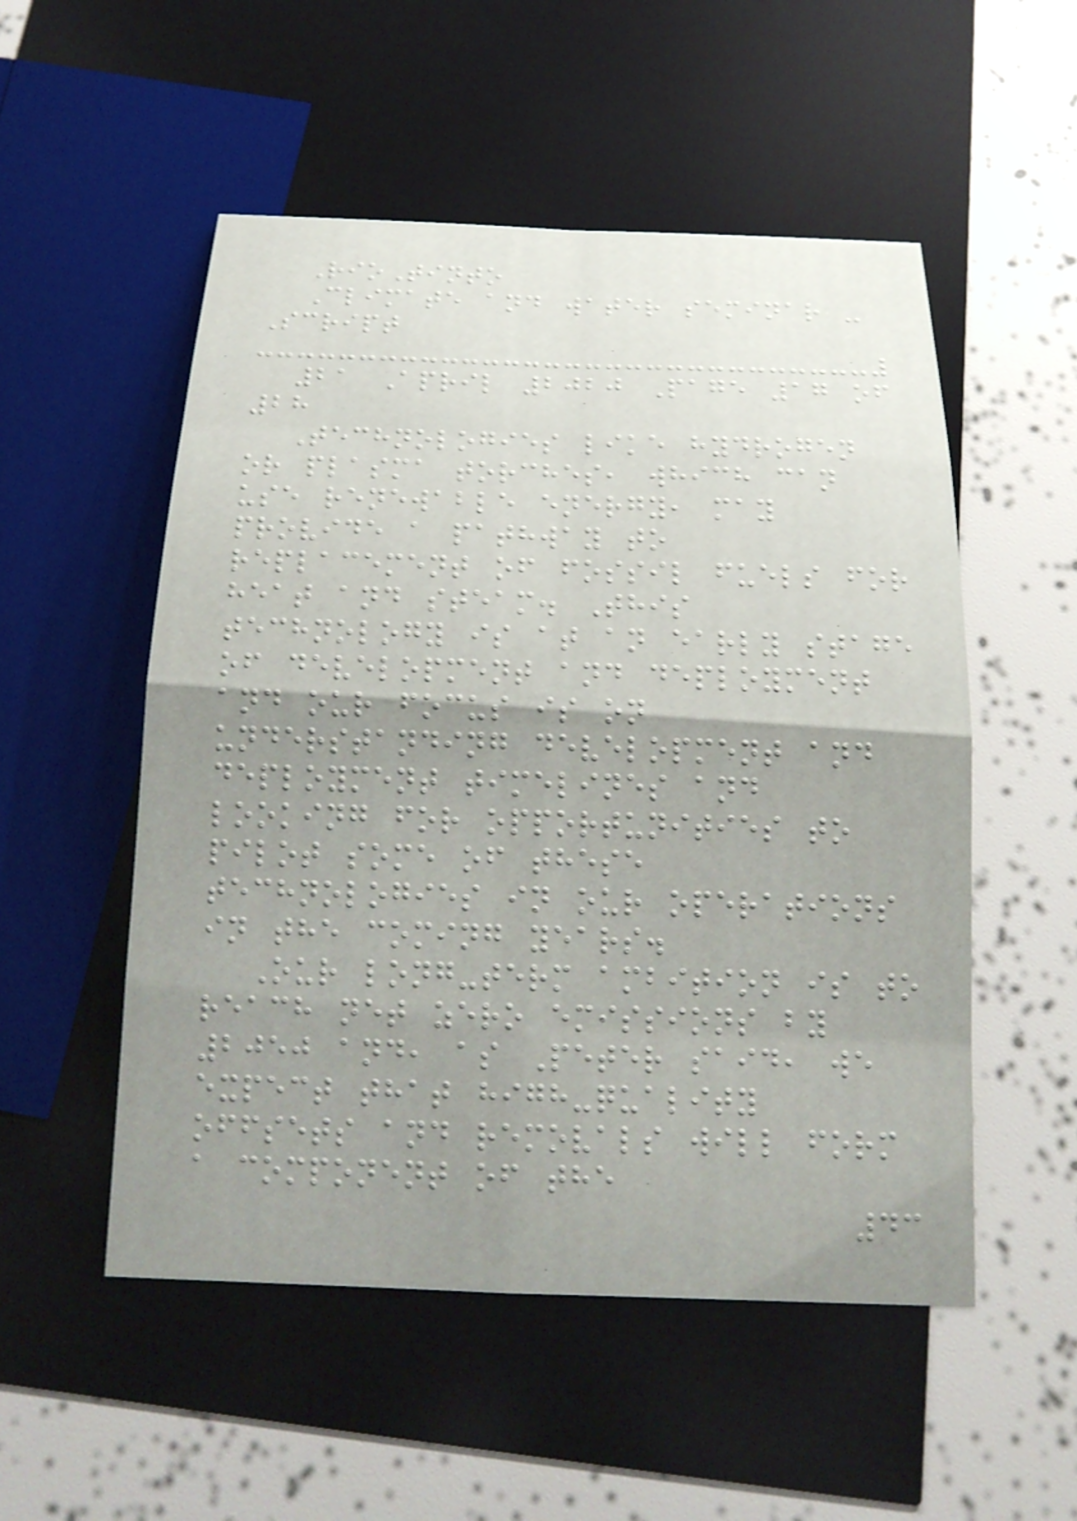RioTinto
Climate and water seminar -
Script
21 April 2020 Page 17 of
28
Technologies like hydrogen
or plasma torches, which can
use renewable energy, may
provide a pathway to
replacement of fossil fuels for
heat and steam. This
technology is at an early stage
of development and deployment
and our focus is on
understanding development and
deployment timelines and
looking for opportunities to
pilot some of these
technologies in our operations
in the coming years.
Our long-term ambition is to
reach net zero emissions by
2050 and, as Peter said, we
expect that high-quality
offsets and removals will form
a component of the
43
